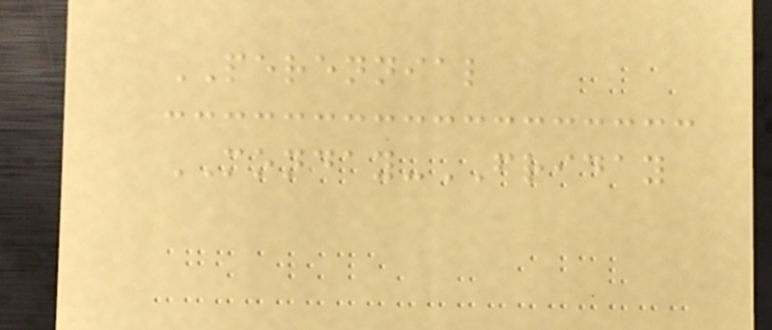PERENNIAL
MONDAY-FRIDAY
